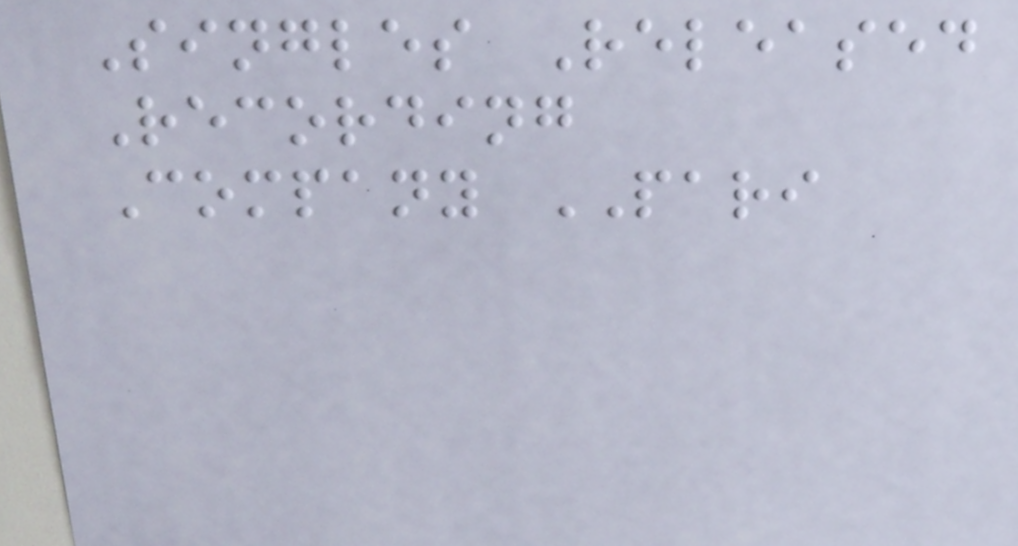Singles Released
Recording
Company PARI
